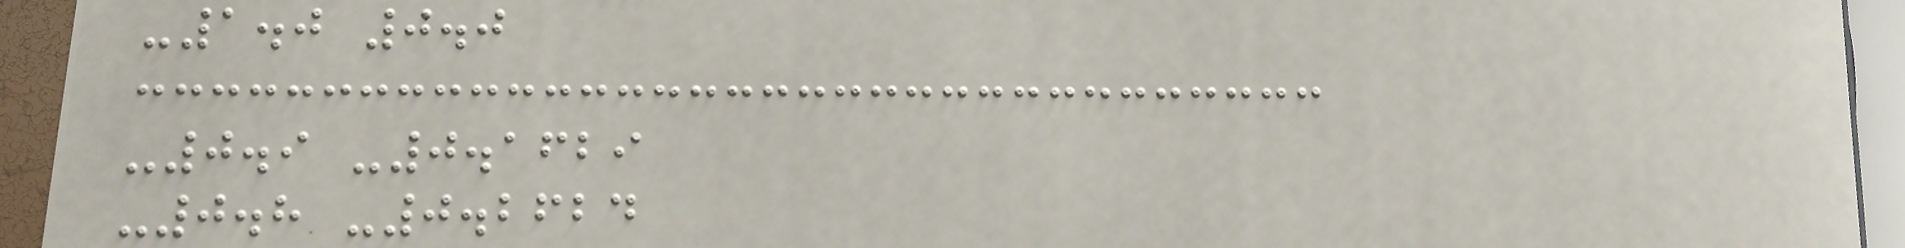-1.0 0.0
-0.9 -0.1629
-0.8 -0.2624
